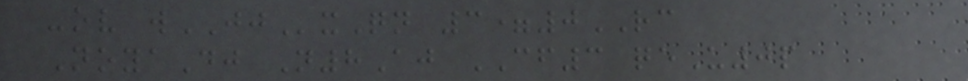-ov wJJxQn 3=0RC
NoyaDj N8Aj CF3 qeU0p
